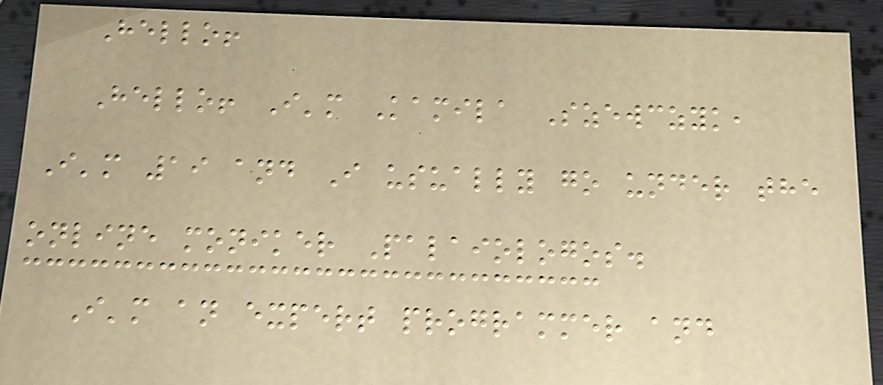Hello!
Hello! I'm Kamila Szewczyk,
I'm 19 and I usually go under the
online moniker Palaiologos.
I'm an expert programmer and
